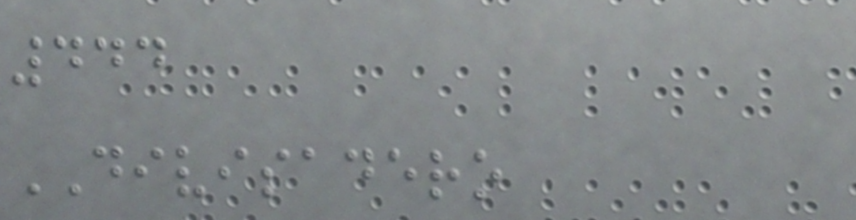444
DIVISADERO
